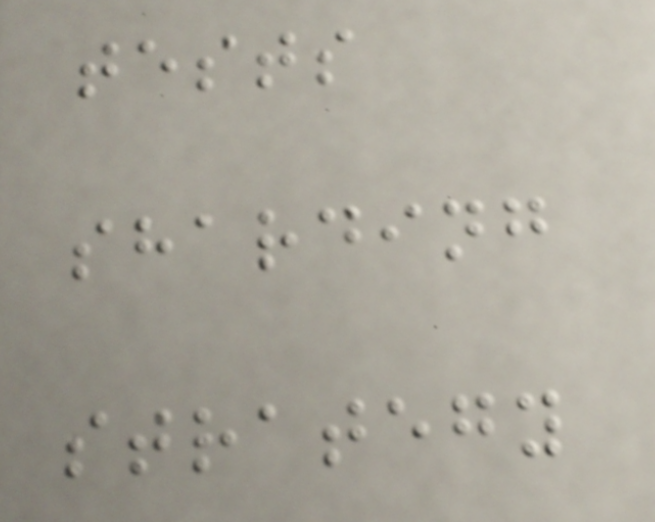tests
sharding
strategy
